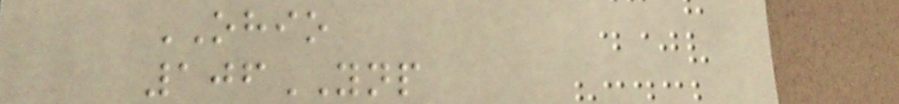OHIO
106YNP
